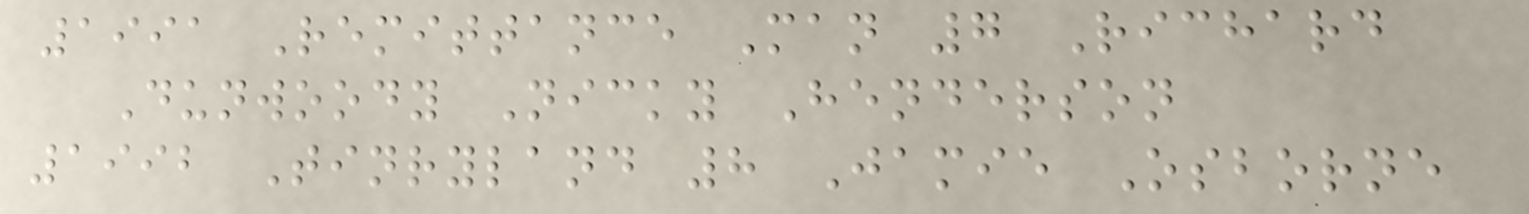1991 Remittance Man 7 Richard
Dunwoody Nicky Henderson
1992 Tinryland 8 Jamie Osborne
